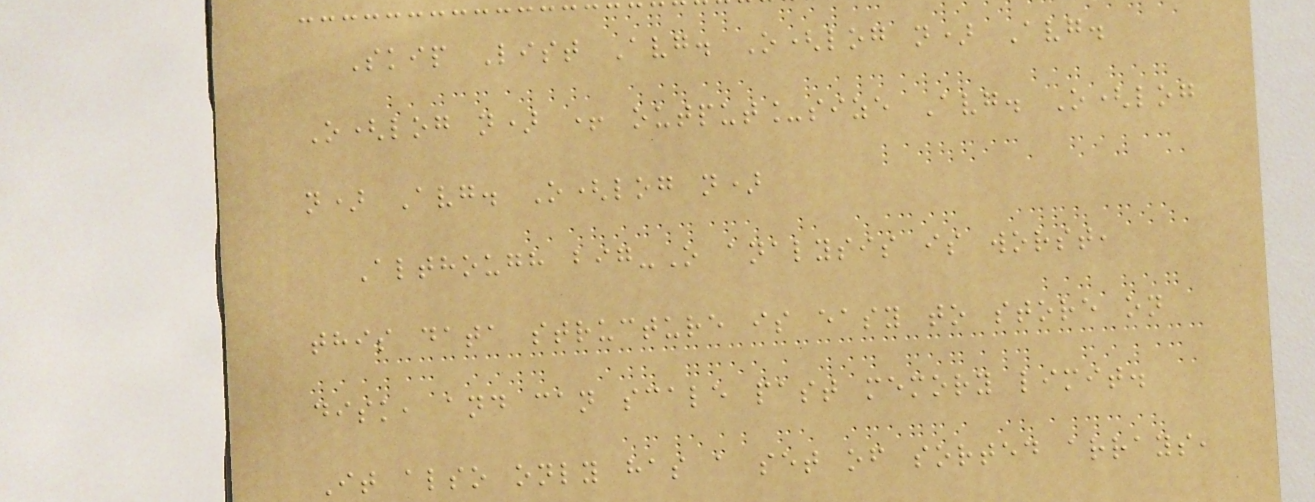Skip List Avg. O(log n) Avg.
O(log n) + output_size Avg. O(log
n) Avg. O(log n)
Although big-O analysis is worst,
this data structure is easy to store on
disk, and can scale past memory limit.
It also only has a set of sorted arrays,
